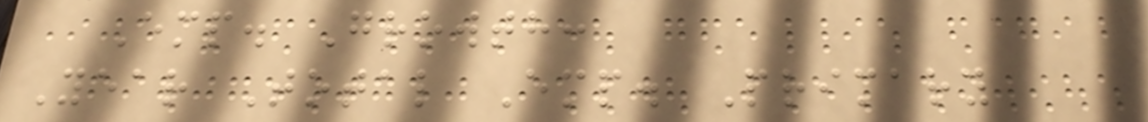Emp. Growth:
Year Total Emp. Primary
